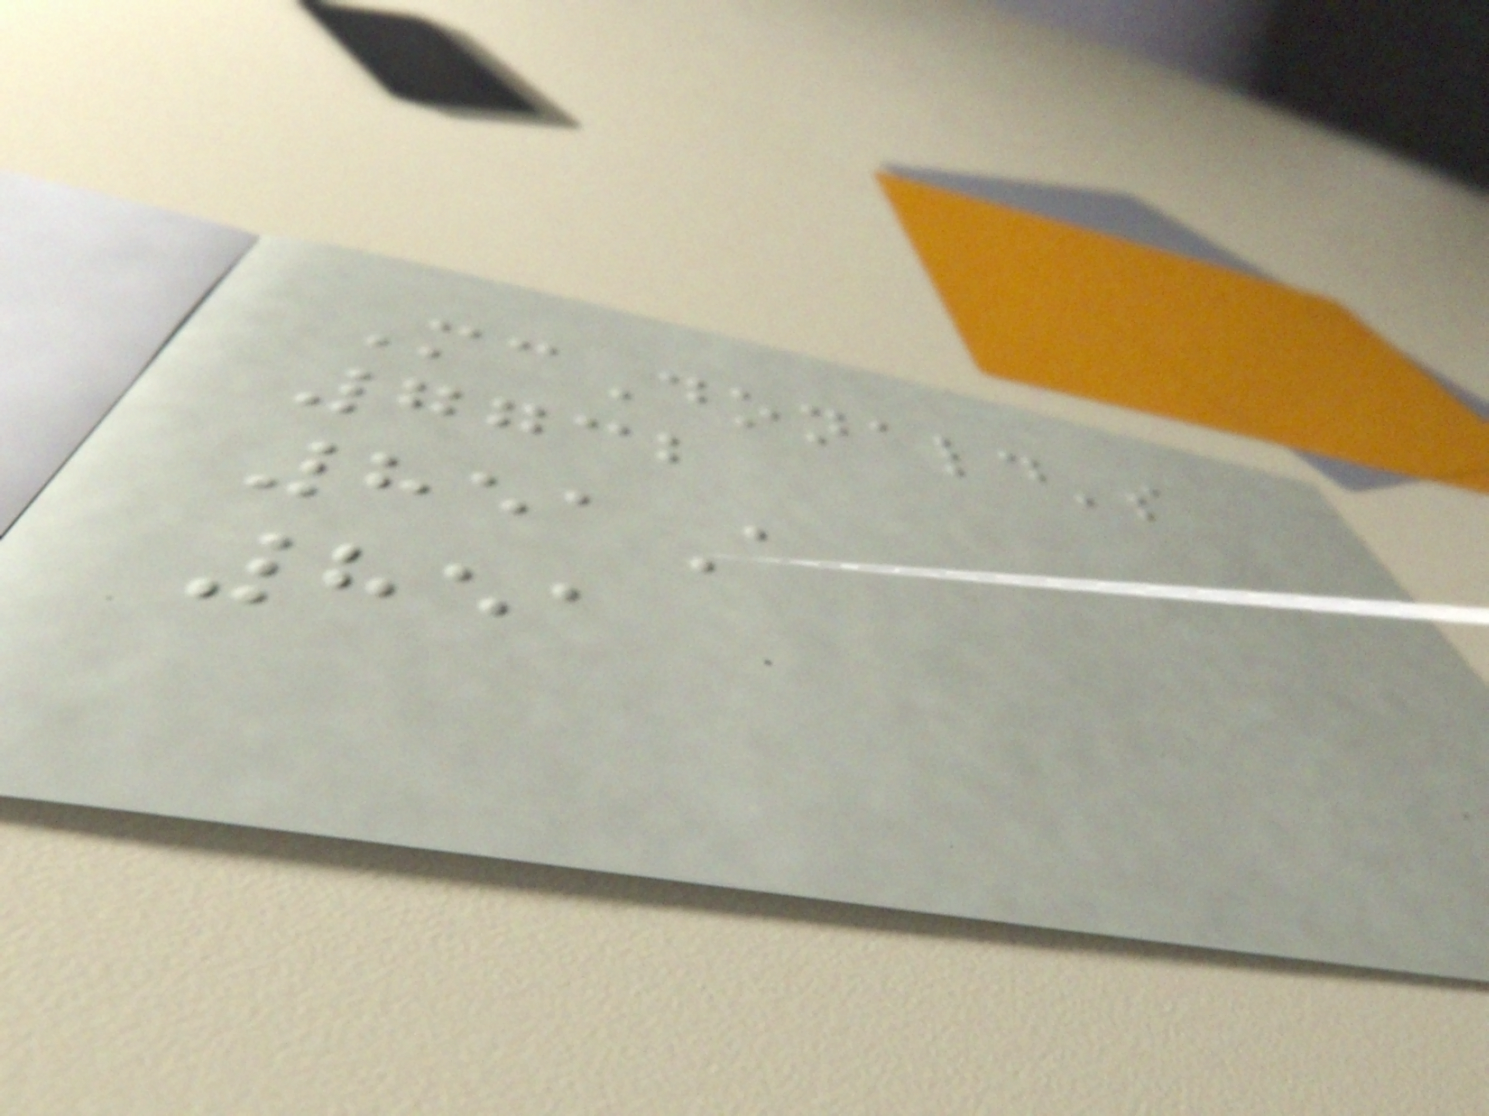McDonald's
7732
851A
851
